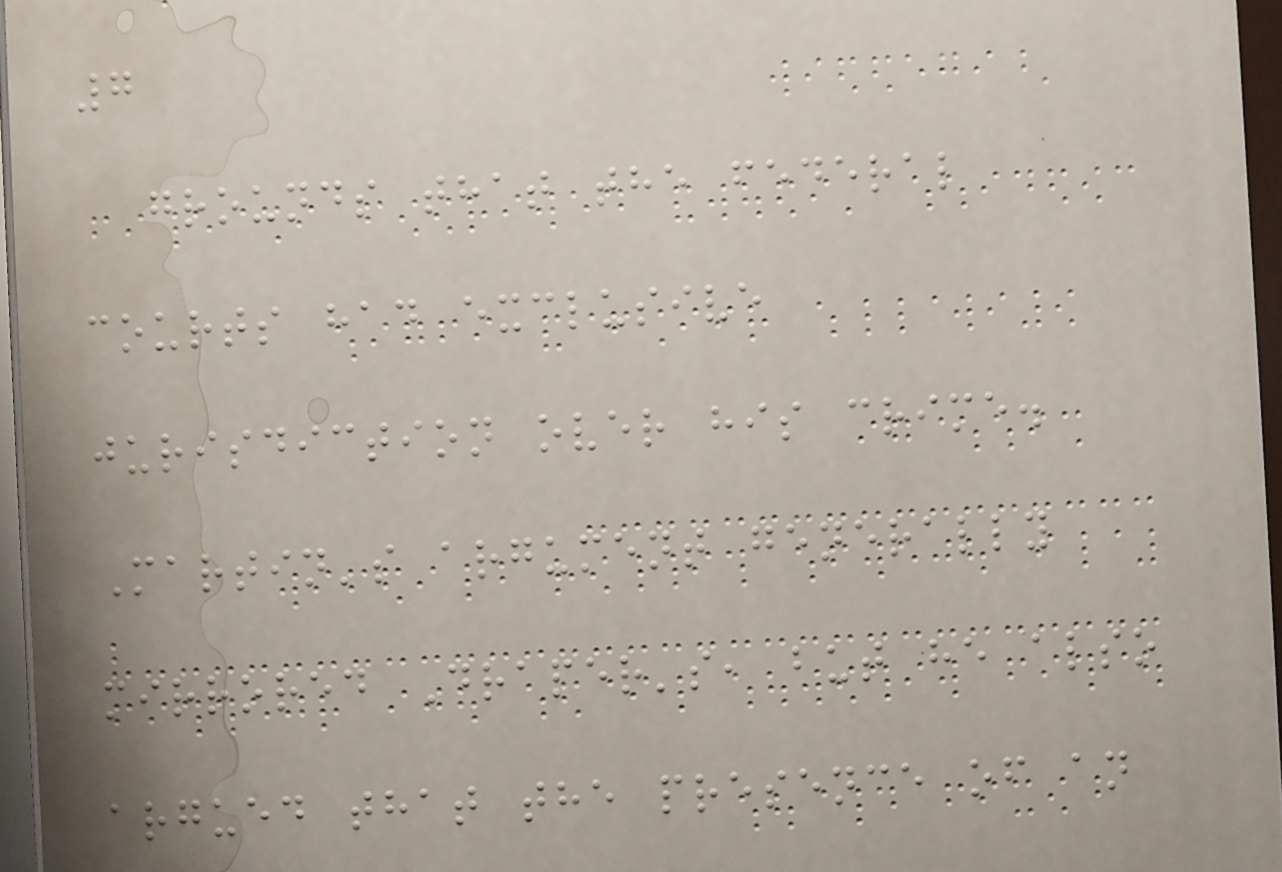7
grounds that the federal
courts had exclusive
jurisdiction over his crime.
Martin's argument generally
mirrored Draper's, but he also
argued that the presence of an
